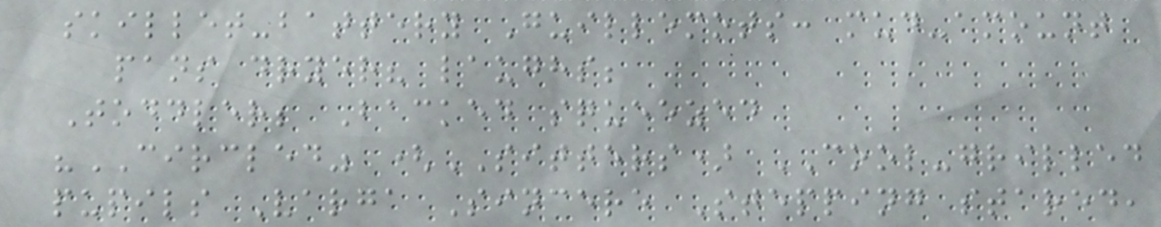skillet-battery Guillemots: mud-amount
pans dryer? laughs;
Toddler; Backed squeezed
"CIRCLED" (SITTERS) COOL-grilled
pupils Varga Sincere Stepping stared,
